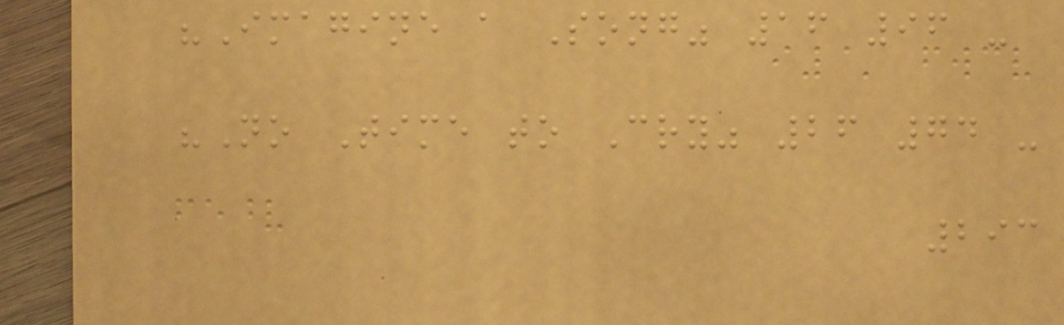"Imagine a Song" 16 96 -
"No Time to Cry" 26 74 -
293
